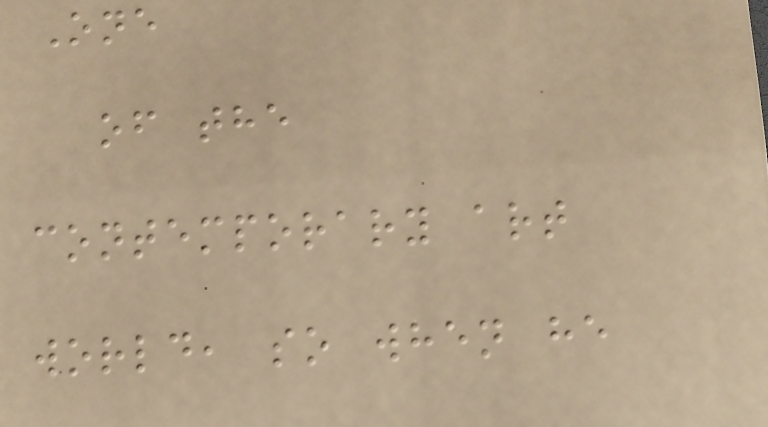One
of the
contemporary art
world, so when he
